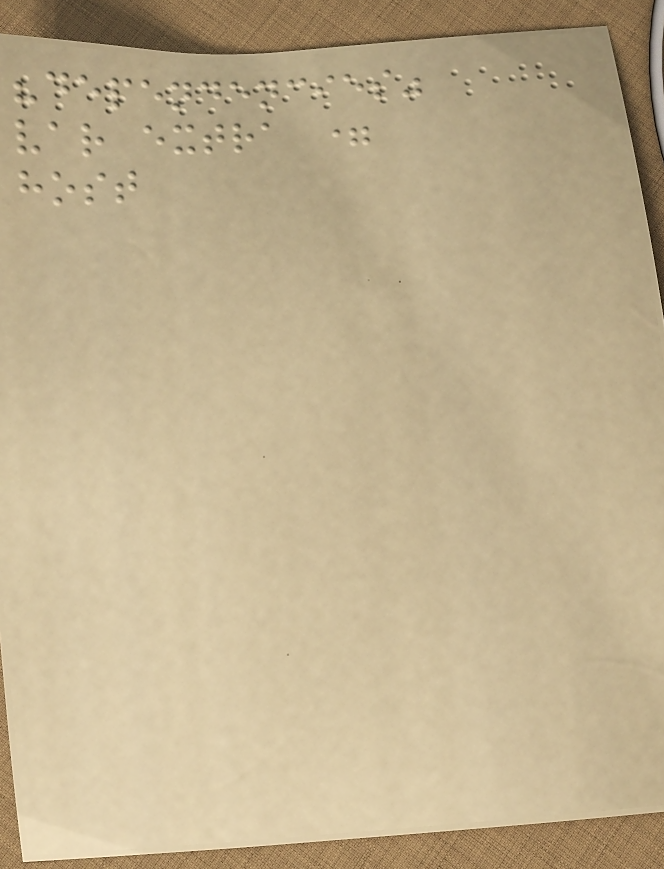"dependencies"
var extra =
host
